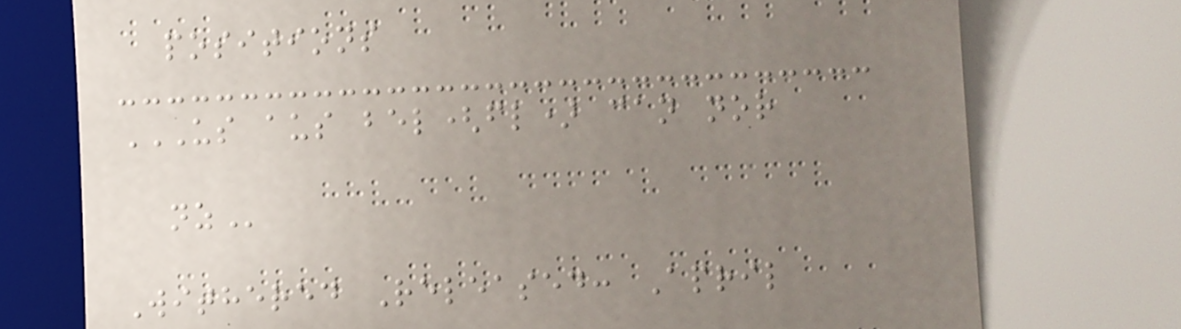positions
US AUS BEL(FL) CAN NOR
NZ
Withered Released: April
